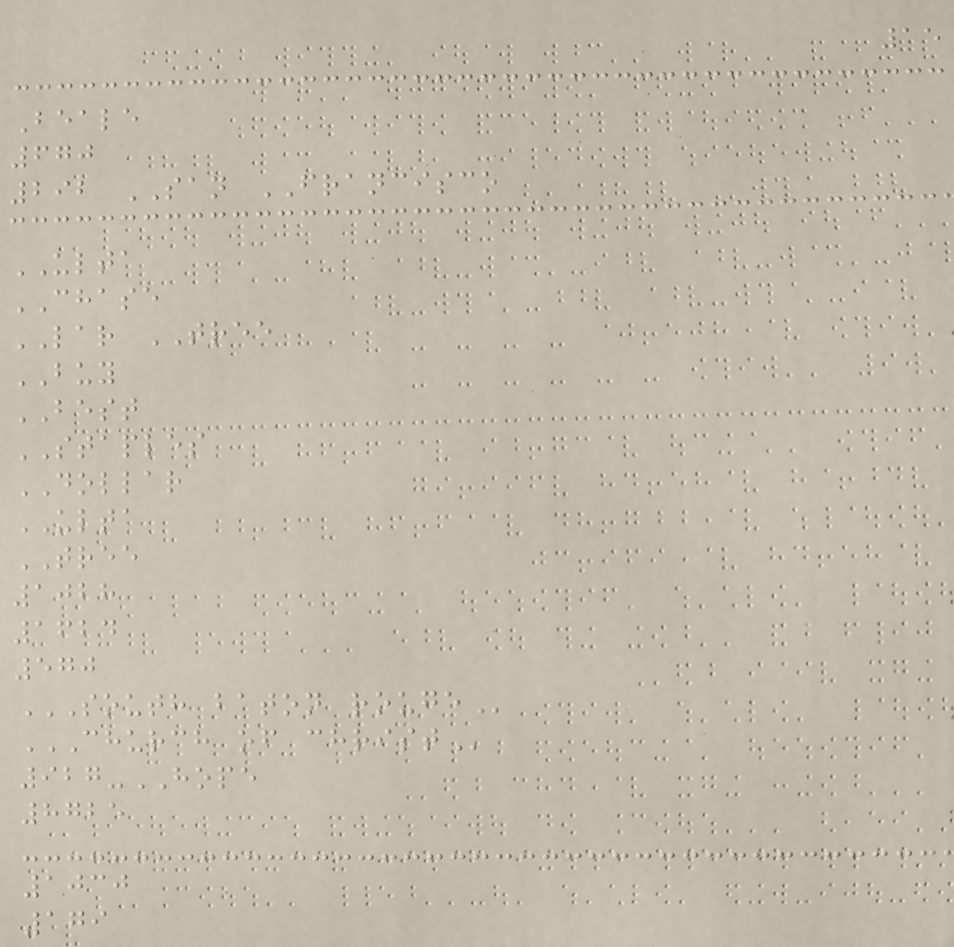15
Beale
670
292 SAN FRANCISCO
ULTA
CHASE
LAR TREE
BUY
BEST
STAPLES
DOLLAR
ULTA
TREE
1028
1624
570
SOUTH BATON ROUGE
CHURCH OF CHRIST
927-HOPE
8725
1030
179
